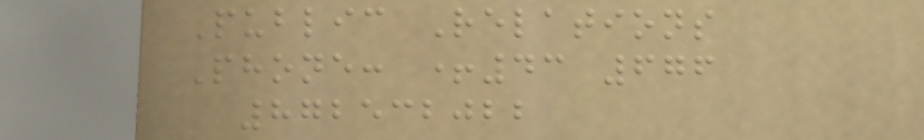Public Relations
Phone: +43 676
872532022
